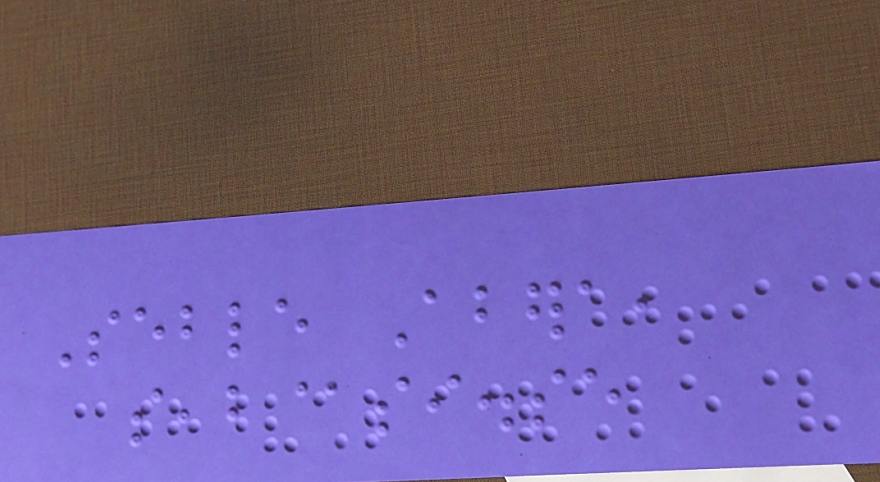Seble Abera,
seab@si.se
